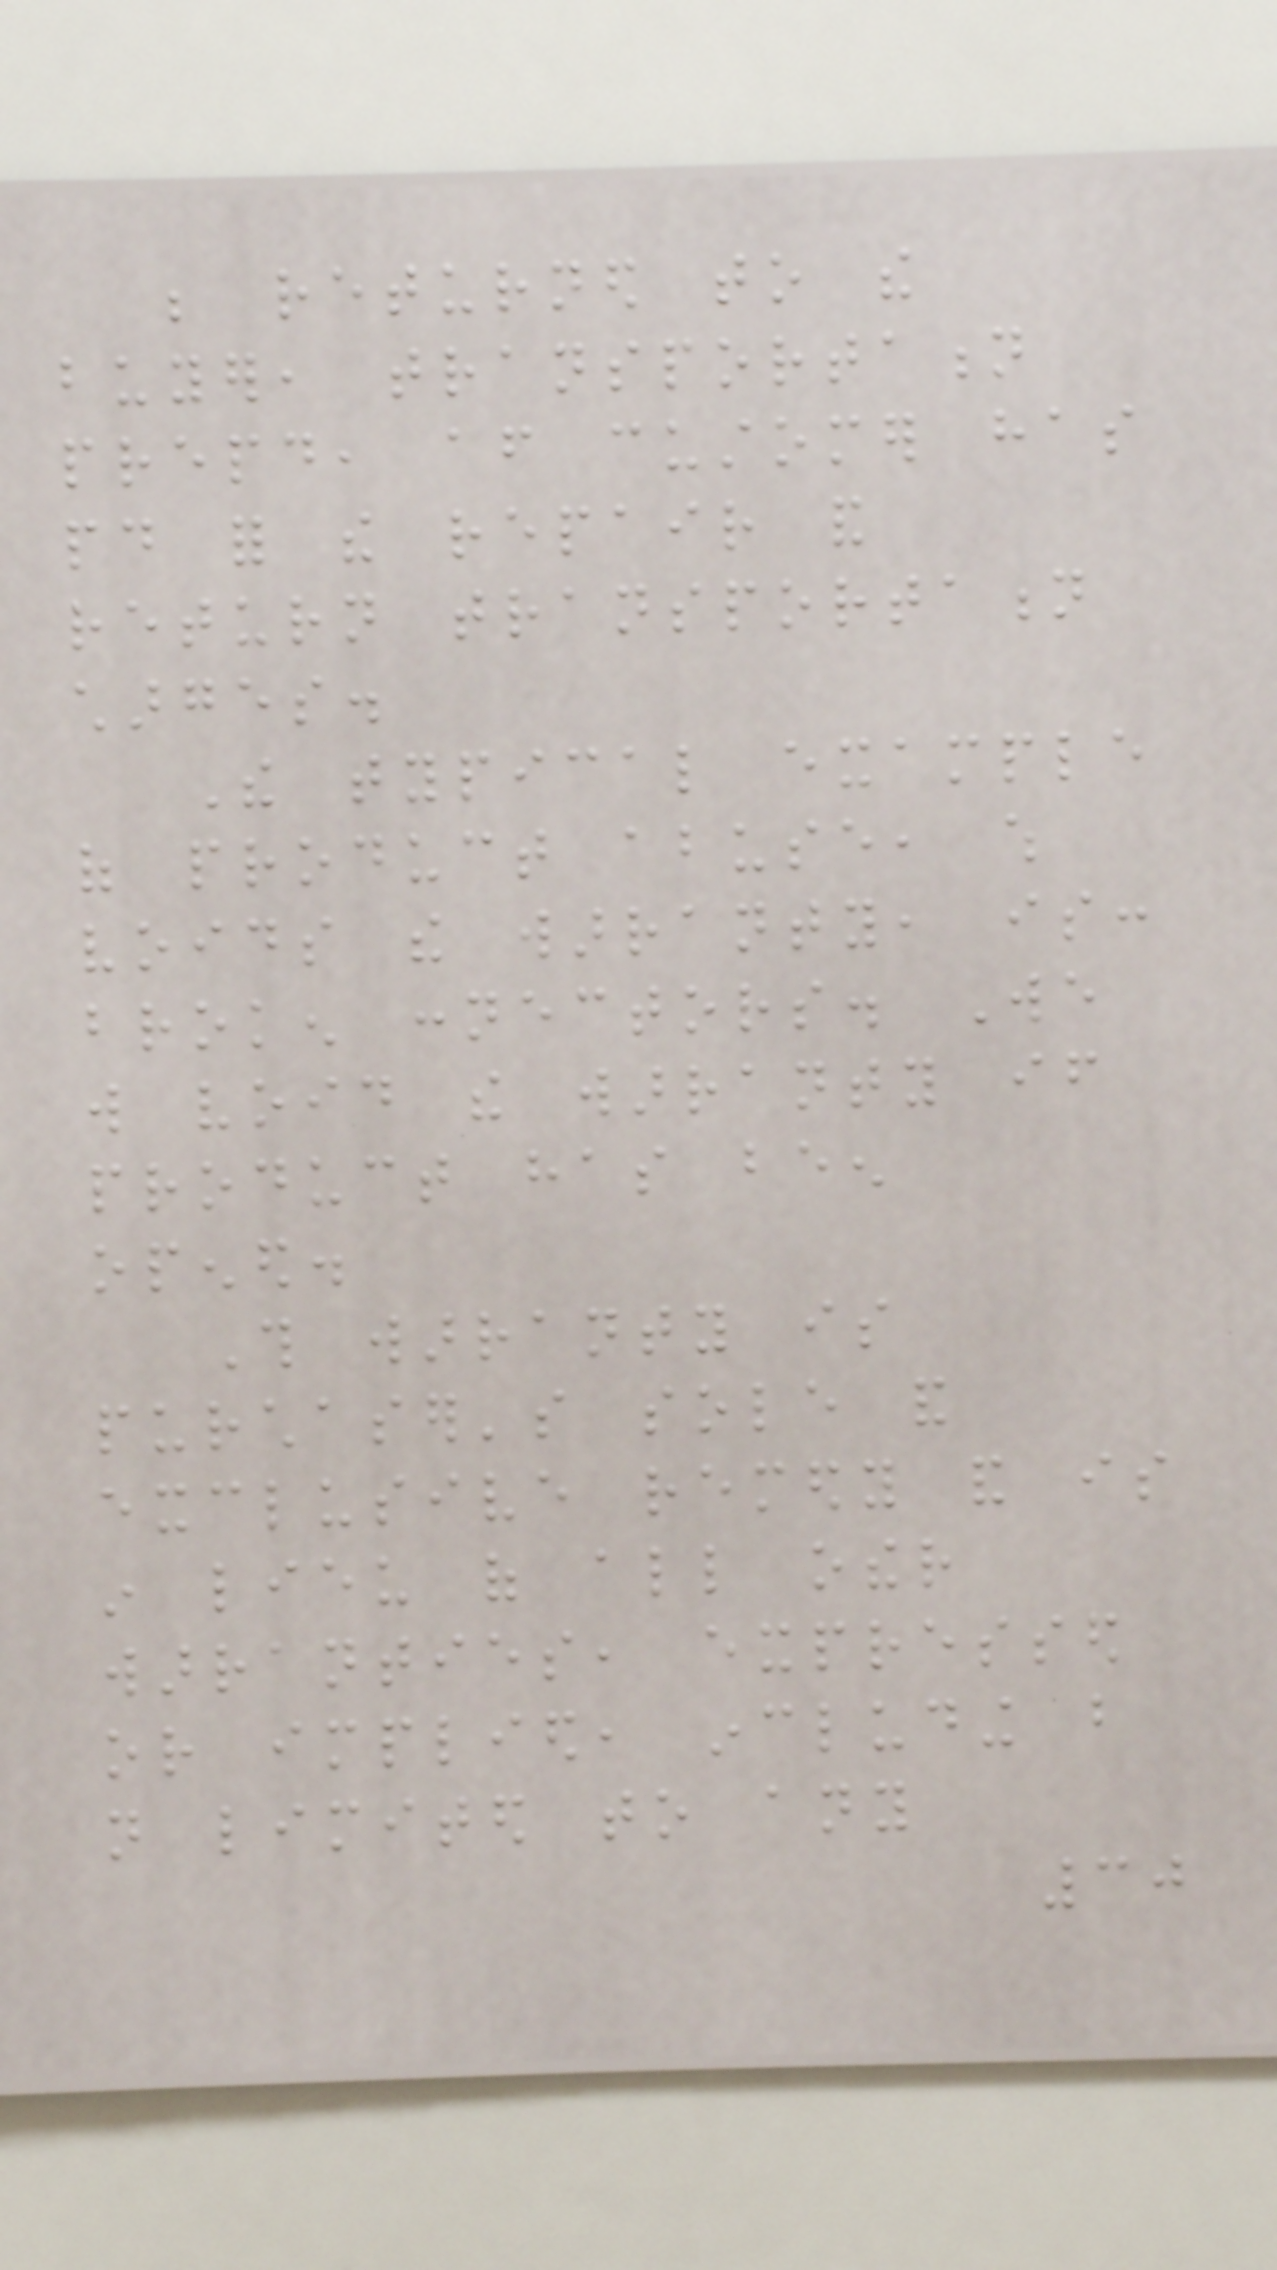be returned to the
buyer, transportation
prepaid, after customer has
paid for the repair and
return transportation
charges.
The typical example
of product abuse, which
voids the warranty, is:
broken connectors. We
will void the warranty if
product has been
opened.
This warranty is
purchaser's sole and
exclusive remedy and is
in lieu of all other
warranties, expressed
or implied, including but
not limited to any
30
